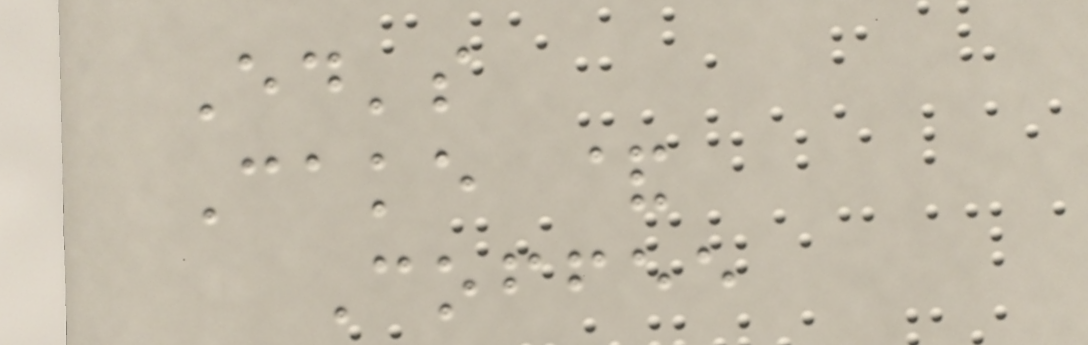Ed's
Cake &
Coffee
